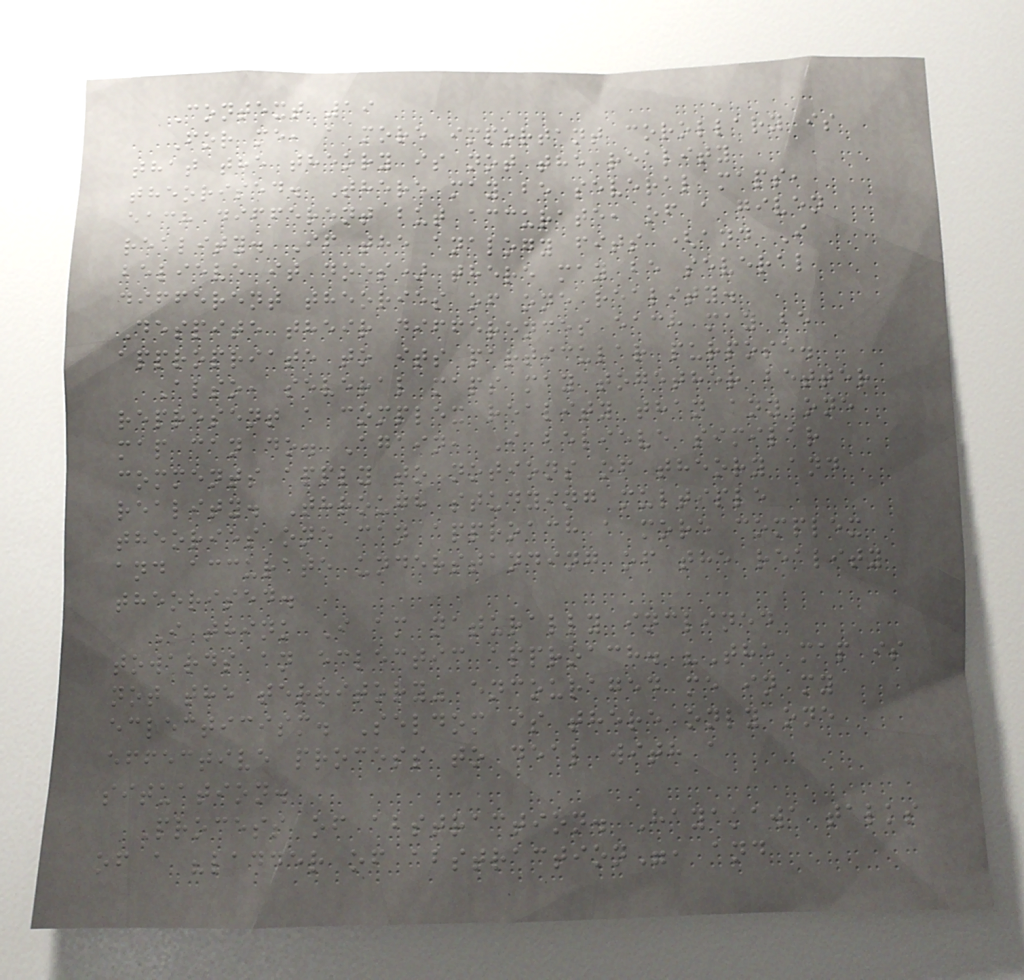Context 19
For me, a more important corollary is
that the theory is not the reality
theorised. There may be several maps,
each different but accurate, of a given
reality. If the analogy fits (and I
believe it does) there may be several
different theories of one reality.
Despite their differences each may be
appropriate to its particular purpose.
Also, several maps may together better
represent a complex reality than any one
map can do. Again, I believe similar
comments apply to notions of theory and
reality. Through studying multiple
theories one can approach a more complex
and accurate understanding of the reality
theorised.
I think I am naturally inclined
towards an eclectic approach. "The map is
not the territory" encouraged me in my
eclecticism. Seldom is there only one
effective process to deal with a
situation.
Process of abstraction. Hayakawa talks
of a "ladder of abstraction", and
